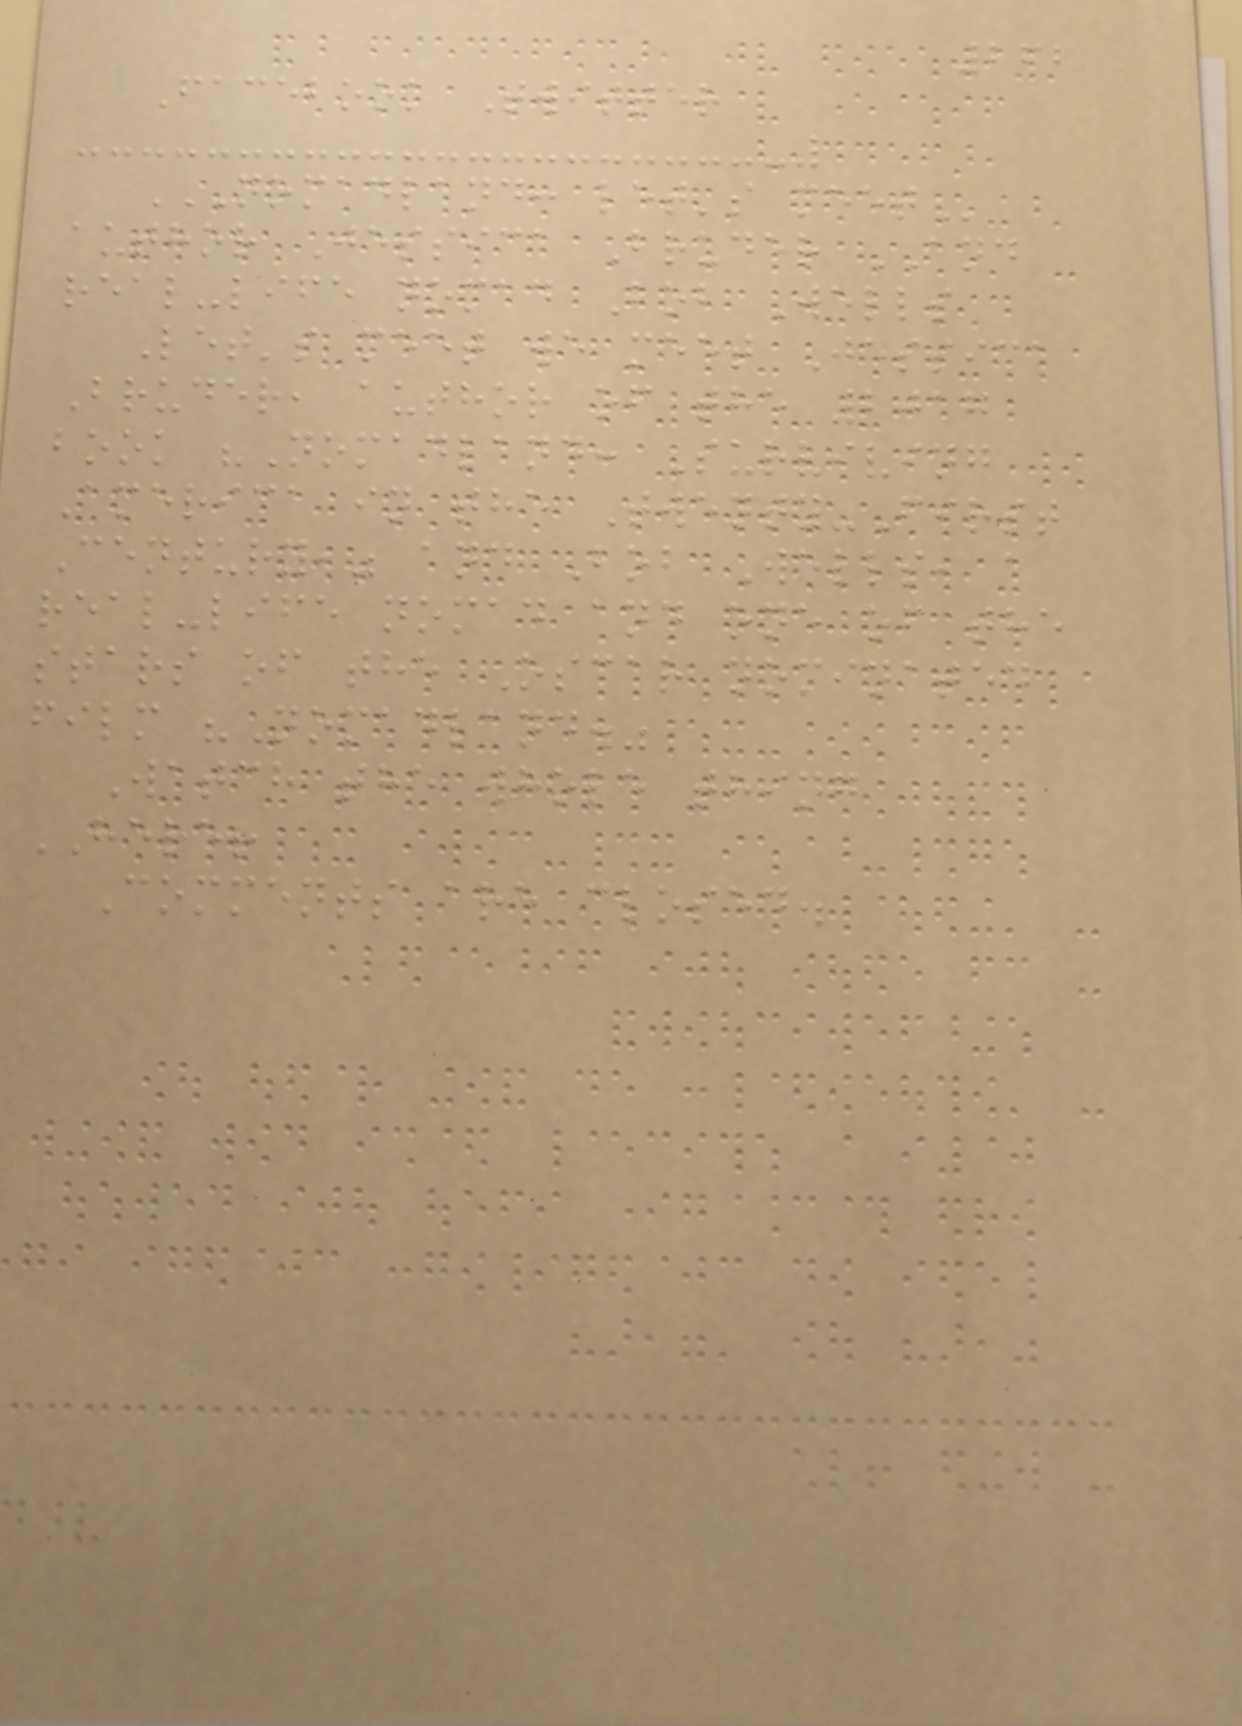262
Facebook Twitter
NOMADLAND: LET'S MEET
author Jessica Bruder AND
real-life nomad Bob Wells
Let's meet we meet Jessica
Bruder, author of the 2017
book "Nomadland: Surviving
America in the Twenty-First
Century," and Bob Wells, a
real-life nomad and one of the
stars of the Oscar nominated
film "Nomadland."
Watch the whole thing
HERE!
Comments are closed.
